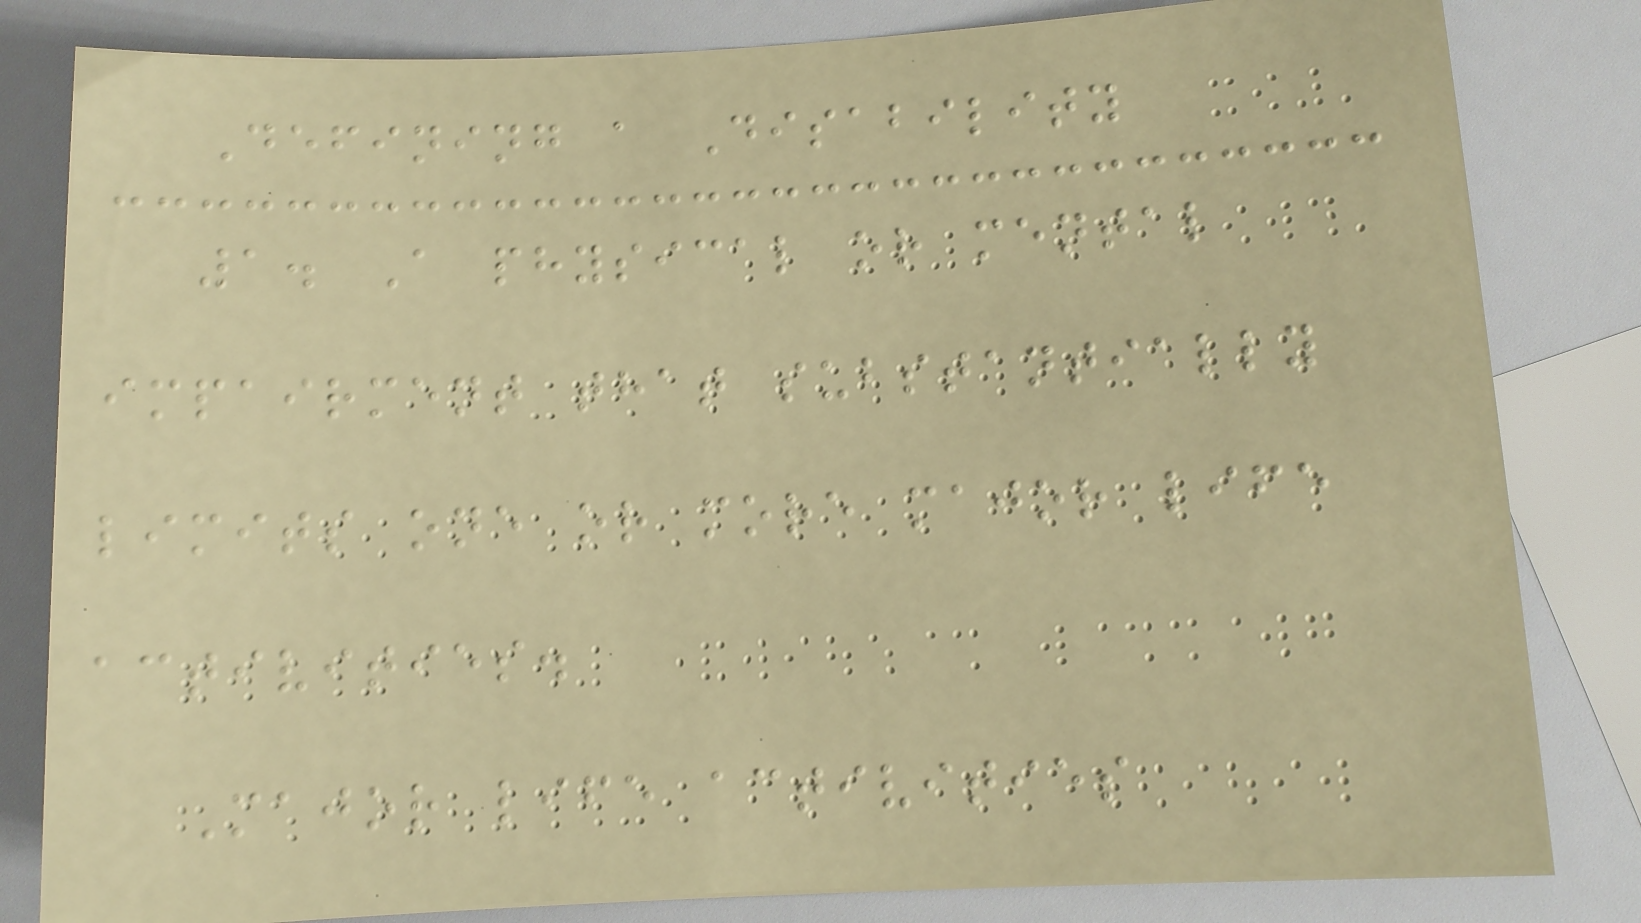Defining a Disability
1. A physical or mental
impairment that substantially
limits one or more major life
activities.
Major life activities
